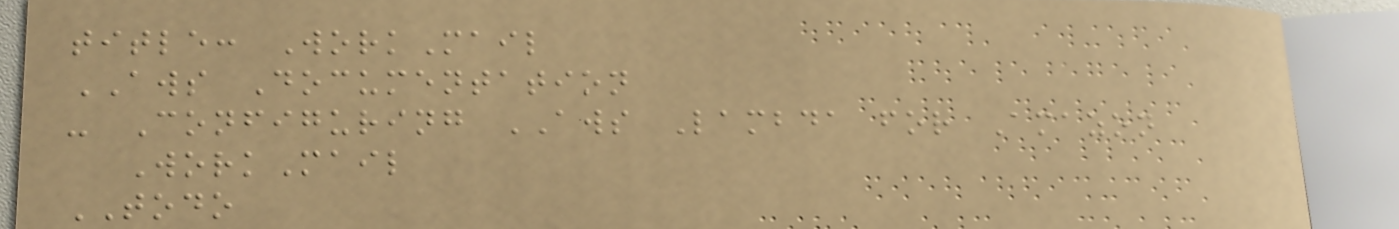title: WorkMail
AWS Documentation
- Configuring AWS Lambda for Amazon
WorkMail
TODO
